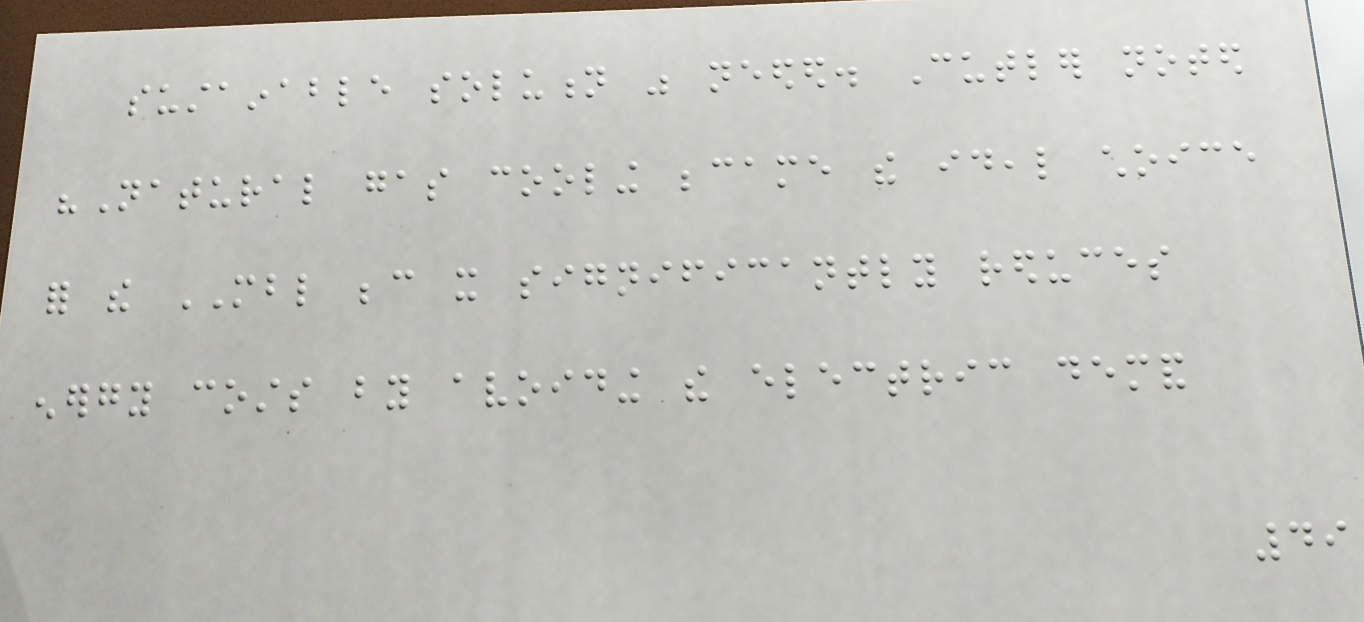sustainable solution was needed. Cutler noted
"Natural gas cooling became the ideal choice
for the MBL because it significantly reduces
energy costs by avoiding the electric demand
49
